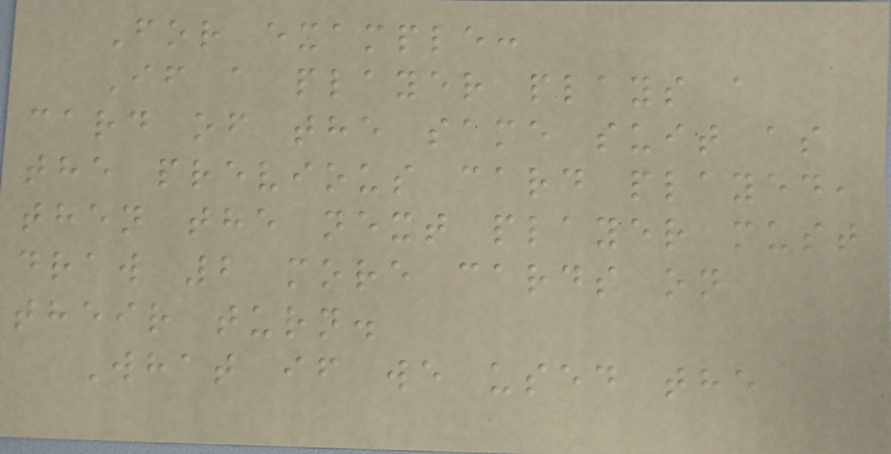For example:
If a player plays a
card of the same suit as
the previous card played,
then the next player must
draw 2 more cards on
their turn.
What if we used the
